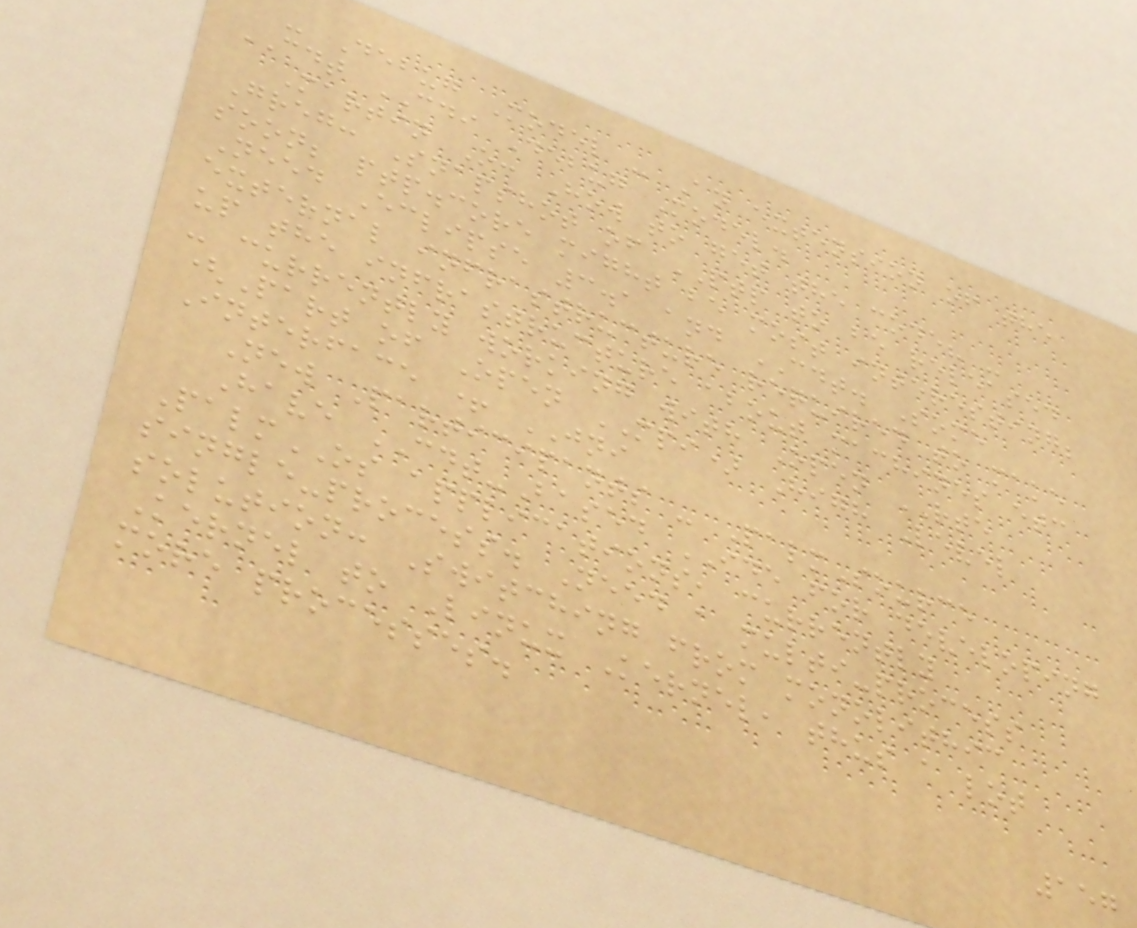- Debug Model - An extension of the
CDT CDI Debug Model.
Martin O: How to get the code? -
Greg: Snapshot of PTP to be released
soon; ptp.core might be most interesting;
Need Eclipse 3.1 and CDT. Some
external infrastructure required to make
up the infrastructure about machines etc
- currently working with Open RTE
(Part of Open MPI) High Level
Interface + JNI
New Participants - PalmSource
Have CDT-Based IDE for developing
PalmOS applications, currently
single-process. Need a multi-process
solution: Switching from monolithic
Kernel to Linux Kernel, thus a lot
more processes.
157
